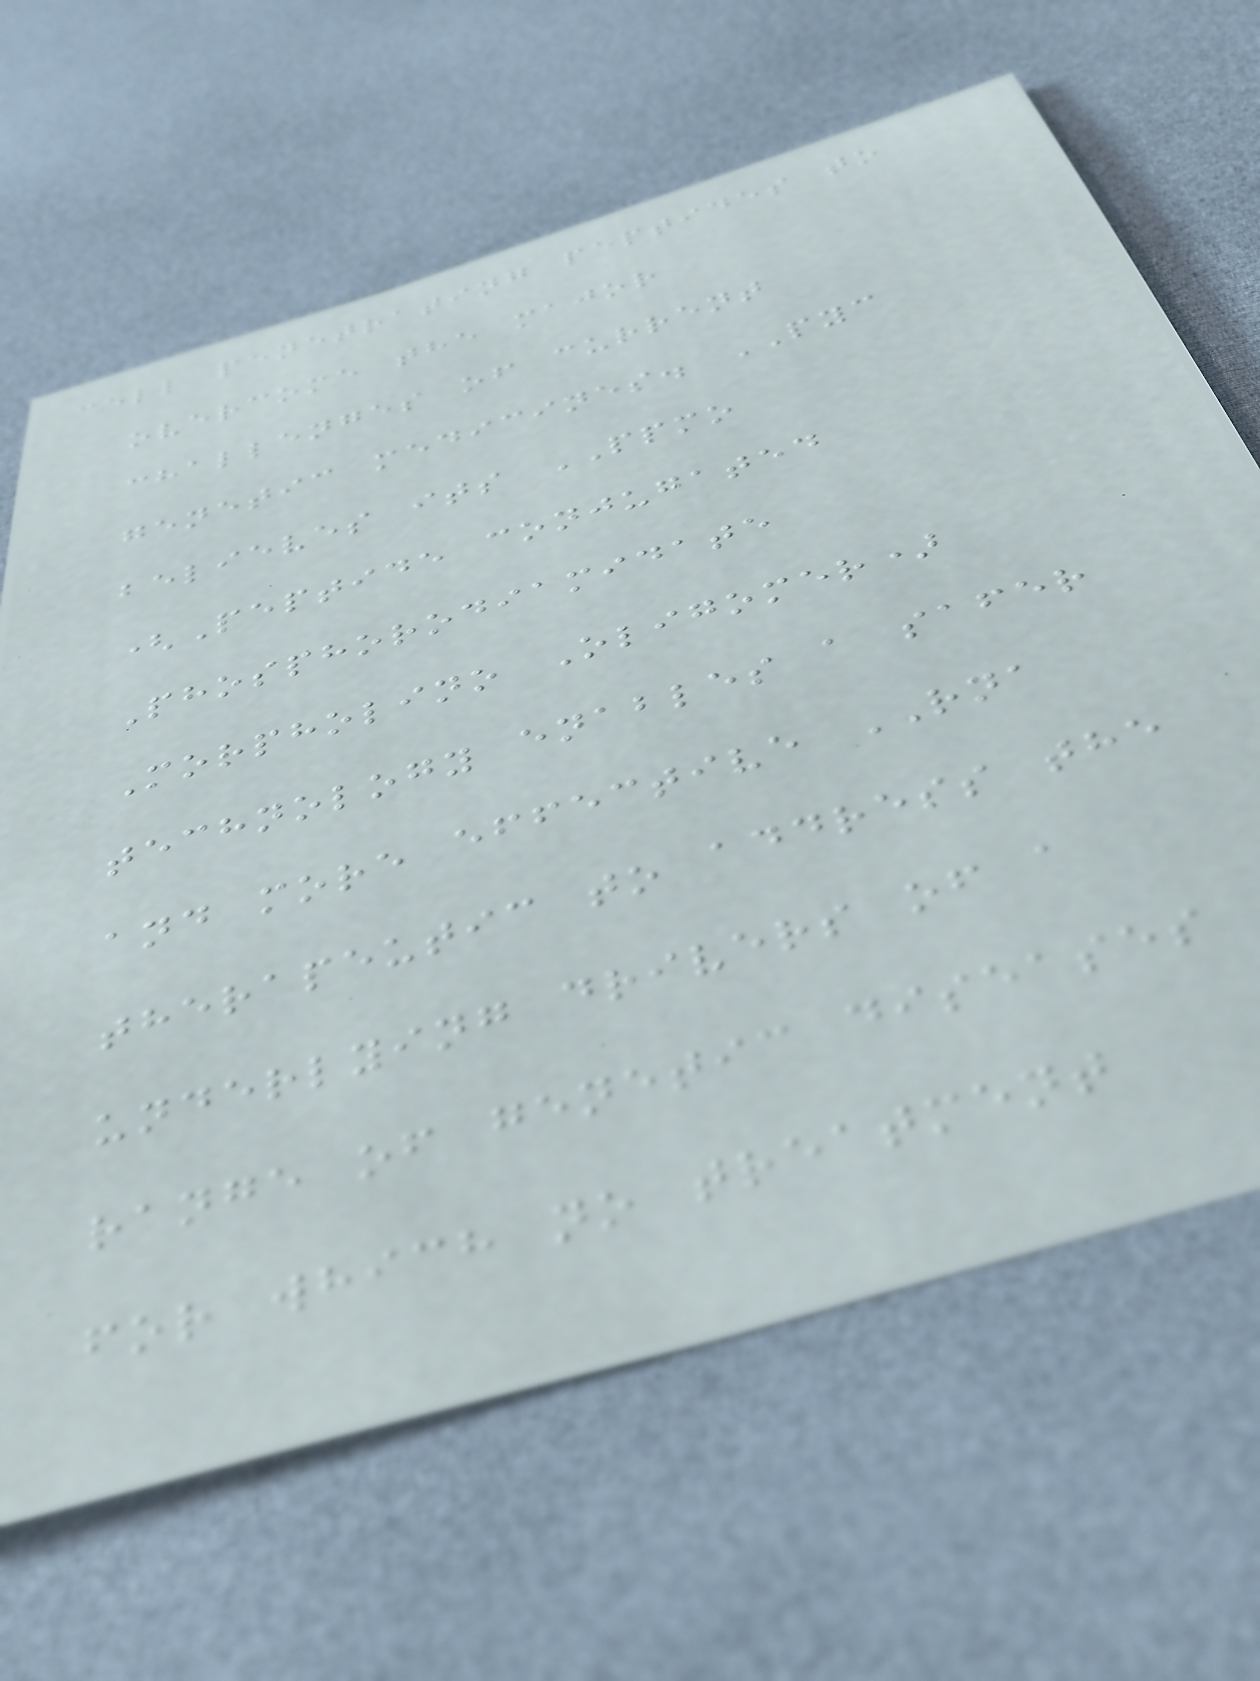cell penetrating peptides to
overcome the major
challenges of current
genetic medicines. PYC
believes its PPMO
(Peptide conjugated
Phosphorodiamidate
Morpholino Oligomer)
technology enables a safer
and more effective RNA
therapeutic to address the
underlying drivers of a
range of genetic diseases
for which no treatment
